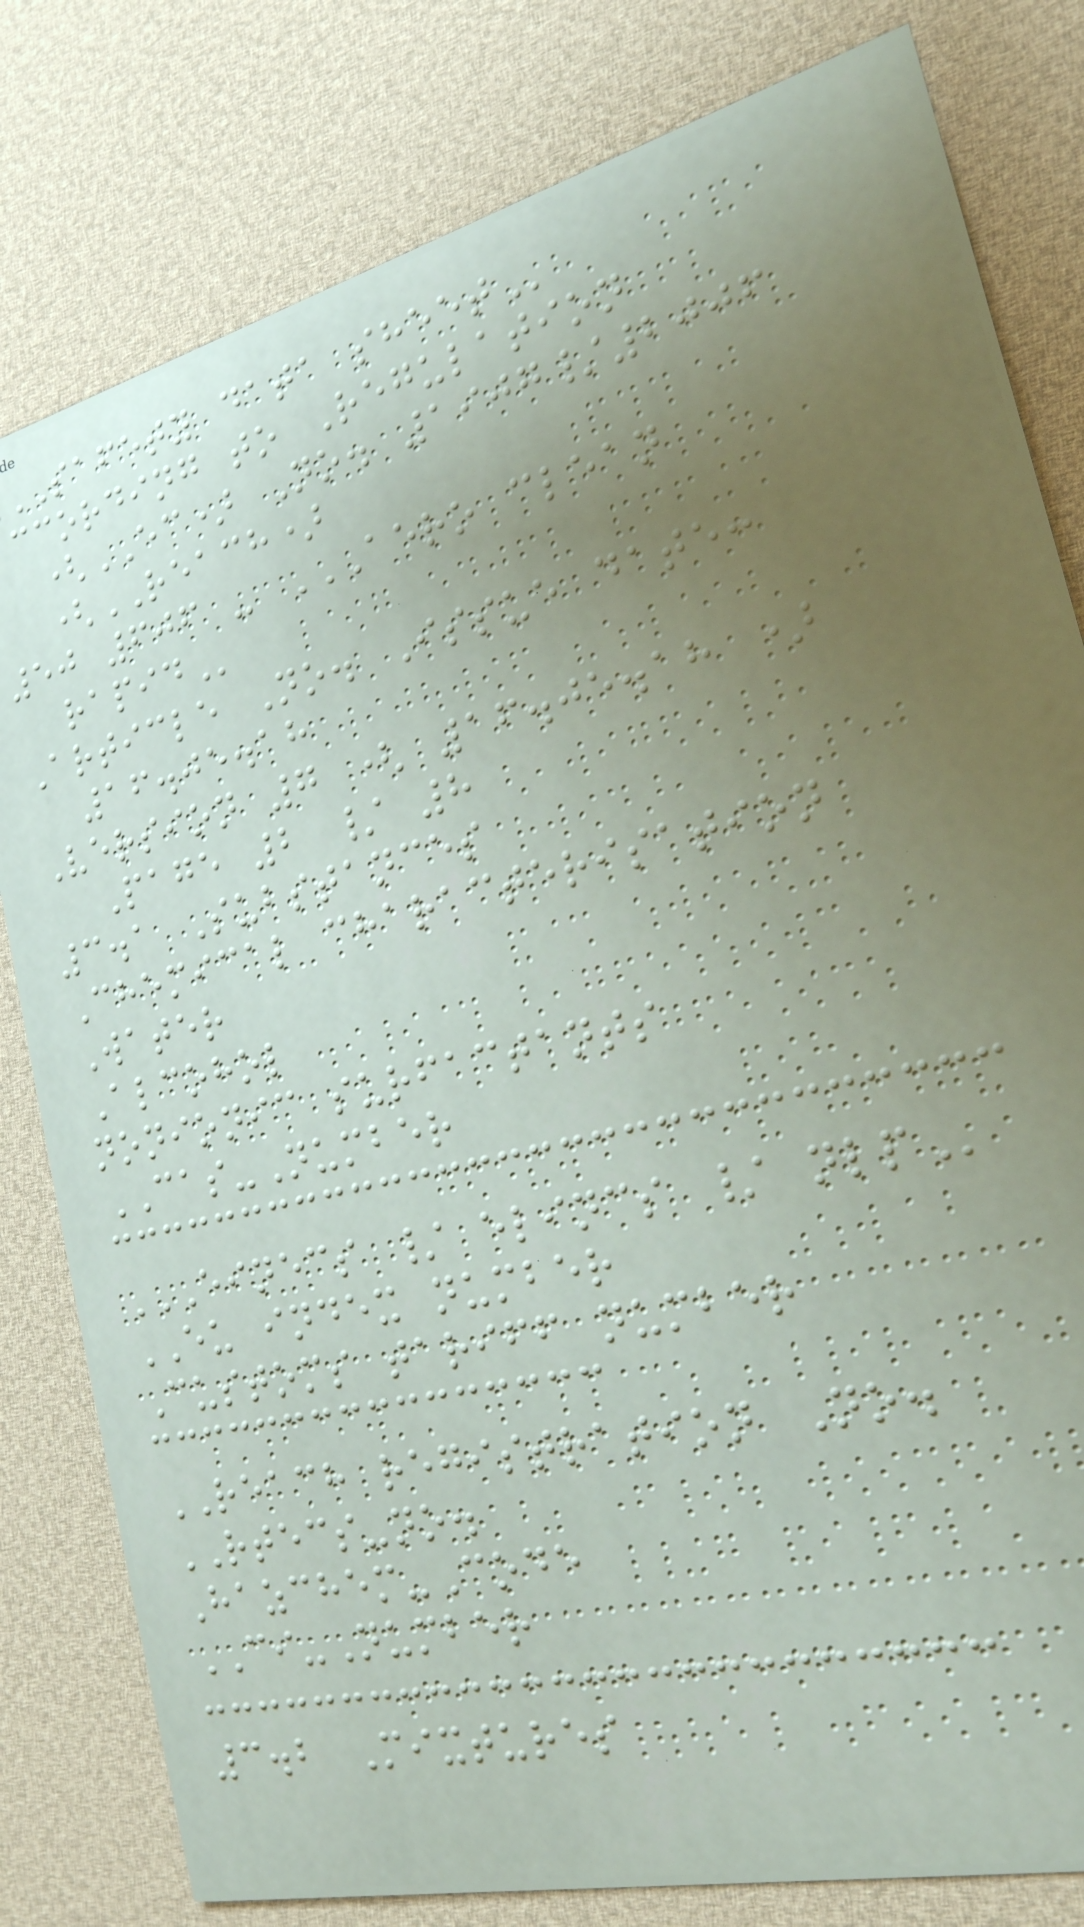SAFETY data
ccording to Regulation
(EC) No. 1907/2006
(REACH)
50 606 - AERO CLEAN
Article No. Issue date:
16.05.18
Version 7 ( 16.05.18 )
Page 2 / 8
3.1 Substances
Chemical characterisation
Water
Alcohol
nonionic surfactants
CAS-Number
EINECS / ELINCS / NLP
EU index number
Customs tariff number
REACH registration No.
RTECS-no.
Hazchem-Code
CI-Number
3.2 Mixtures
